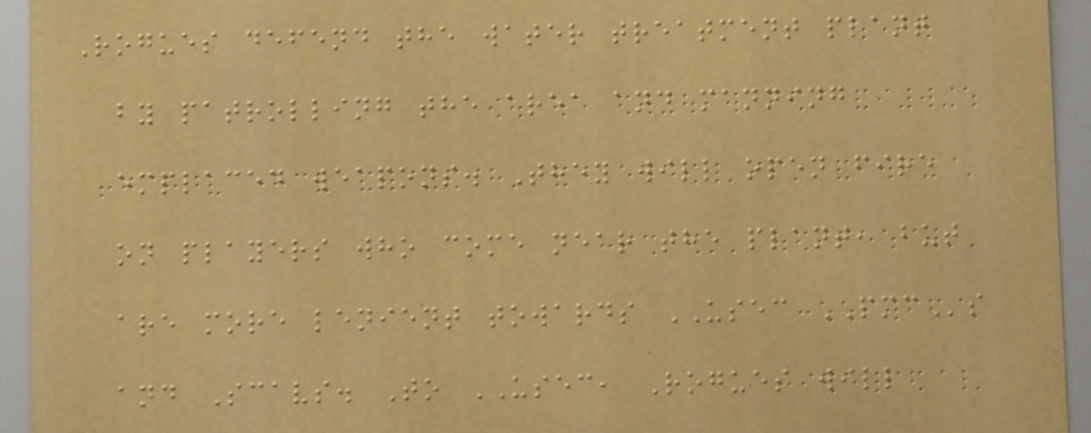Rogues defend the water treatment plant
by patrolling the area and manning
emplaced weapons. They will open fire
on players who come near the plant, but
are more lenient towards USEC PMCs
and Scavs. To USEC, Rogues will
